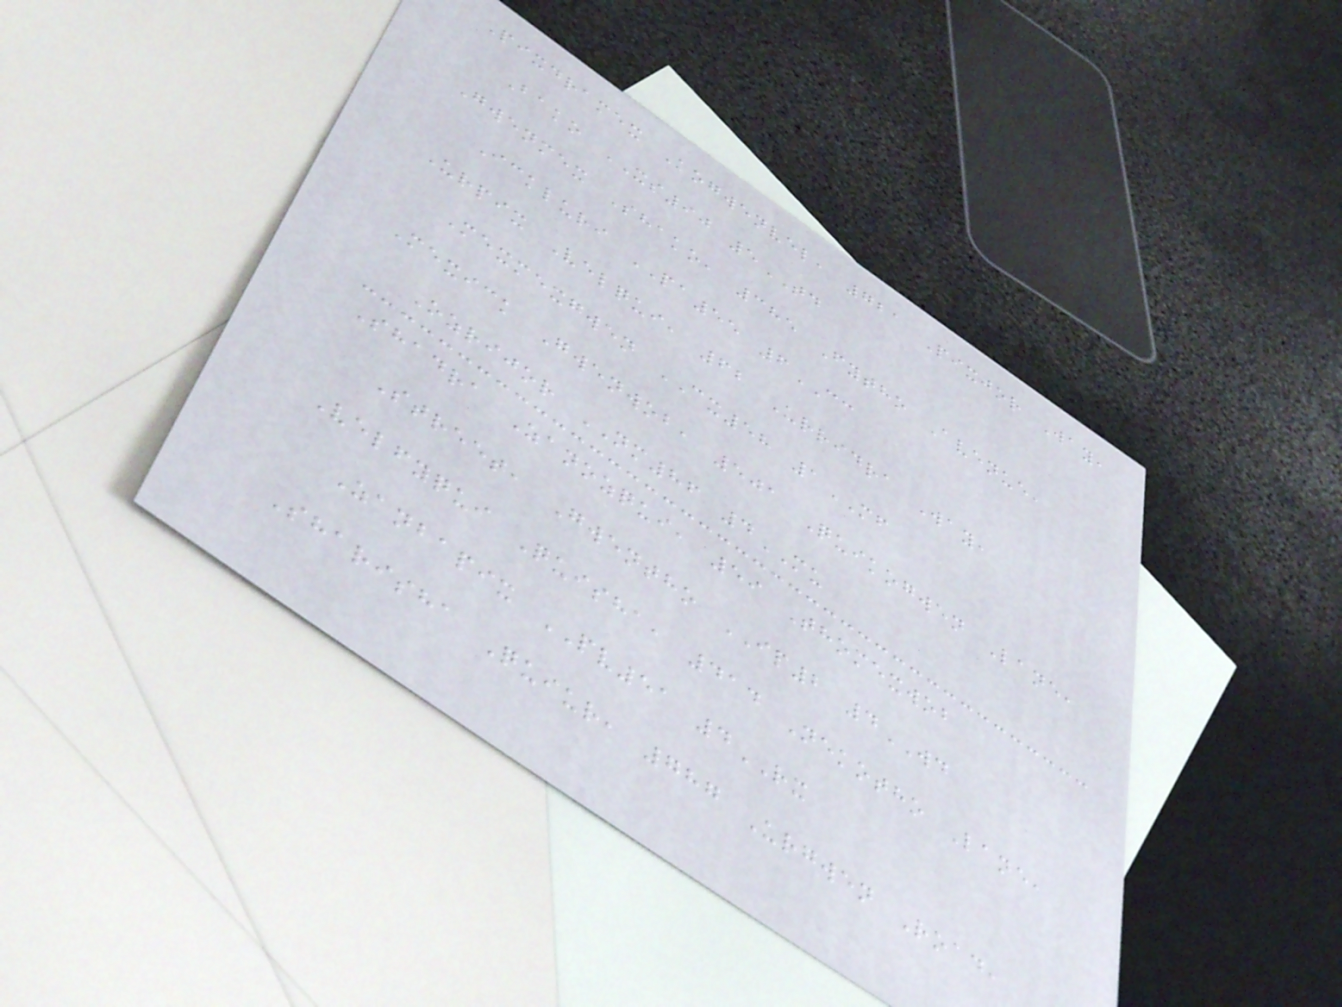Pixdramex Kogwenvel, 721 Pixjor Way,
Bako XS90 5TD
Gwenmex Shako, 385 Fytho Avenue,
Ickluri PA55 6CC
Urpix Velqui, 62 Urridra Way,
Mexmexgwen CX58 1MF
Mexick Gwenwob, 501 Quikogwen Lane,
Ozrijor NM86 4MU
Shadra Zanozqui, 59 Thomexwob
Street, Gwentho IP2 4WD
Velfyqui Quisha, 414 Nekotho Lane,
Zanbapix PV51 4RX
Sharisha Quiur, 787 Urgwen Road,
